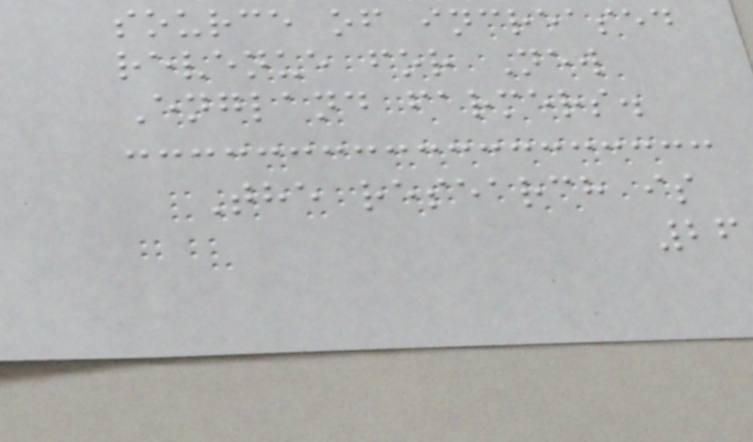source of increased
revenue for New
England farmers.
The research is
26
